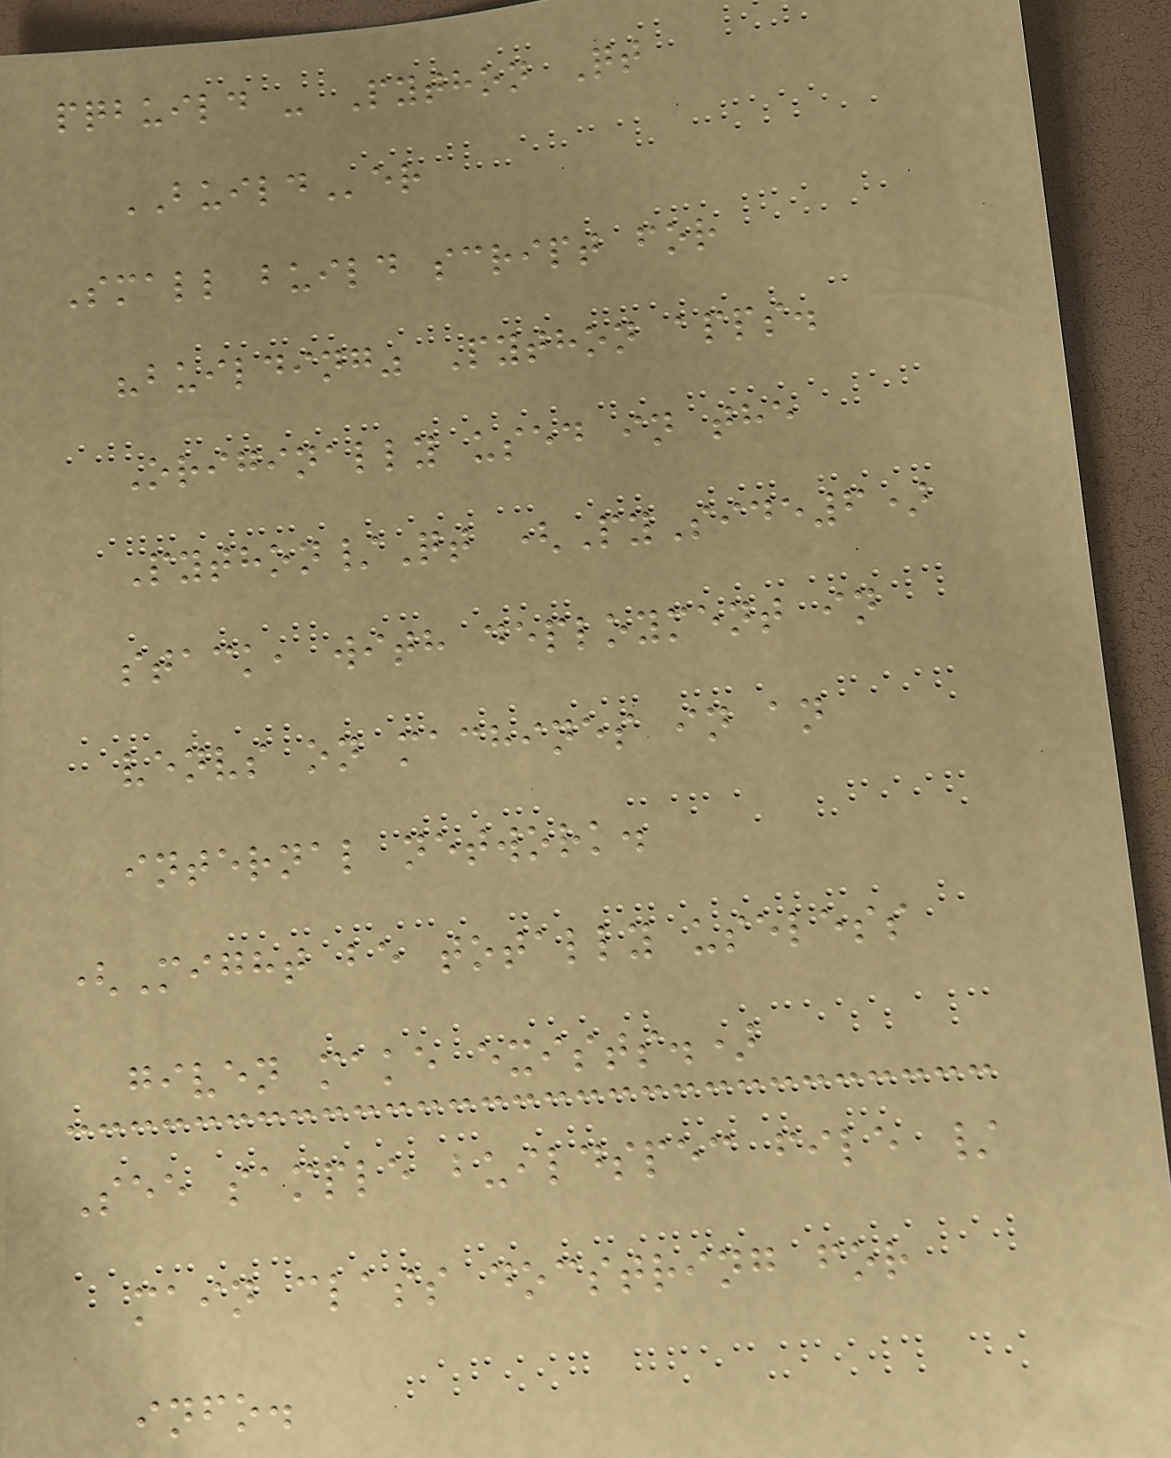pqbuild - Python Qt
BUILDer
Small build script for
"building" Python apps.
Originally used in the
Python/Qt (PySide6)
stack, with deployment in
venvs on machines in an
internal network.
(Might be totally useless
given make exists.)
See sample buildspec file /
main class docstring for
info.
